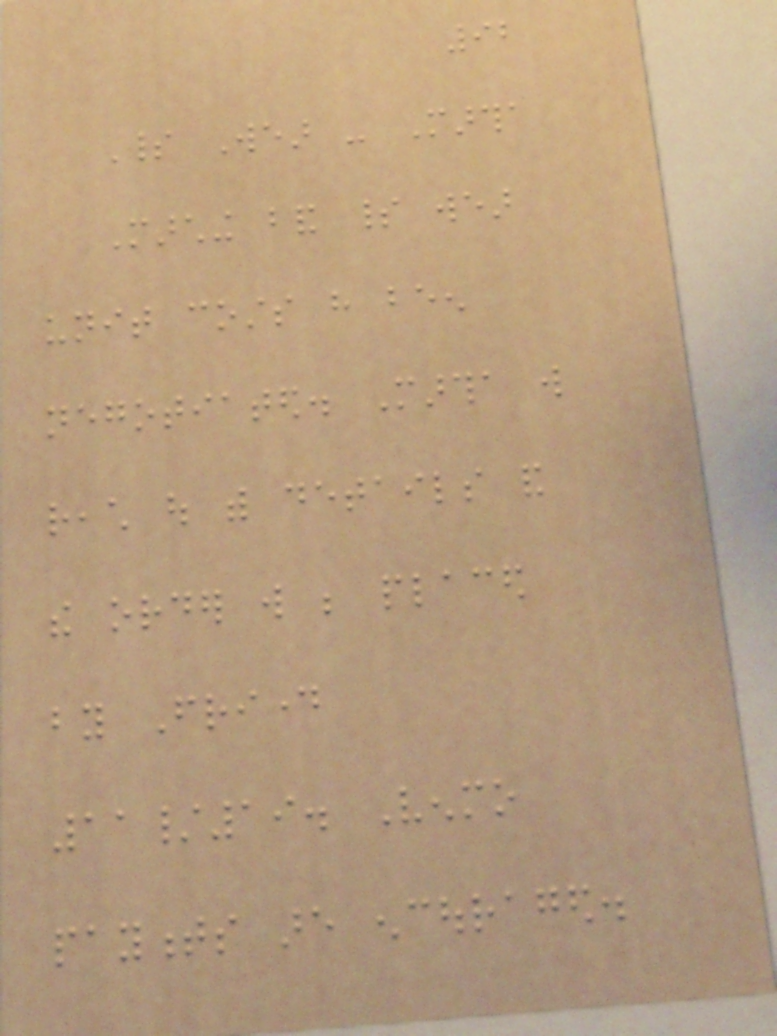92
Spirit Wear - Martha
Marching band spirit wear
unit costs have been
negotiated. Martha will
reach out with details and
the order will be placed
by Friday
11/19. Venmo
payments are encouraged.
